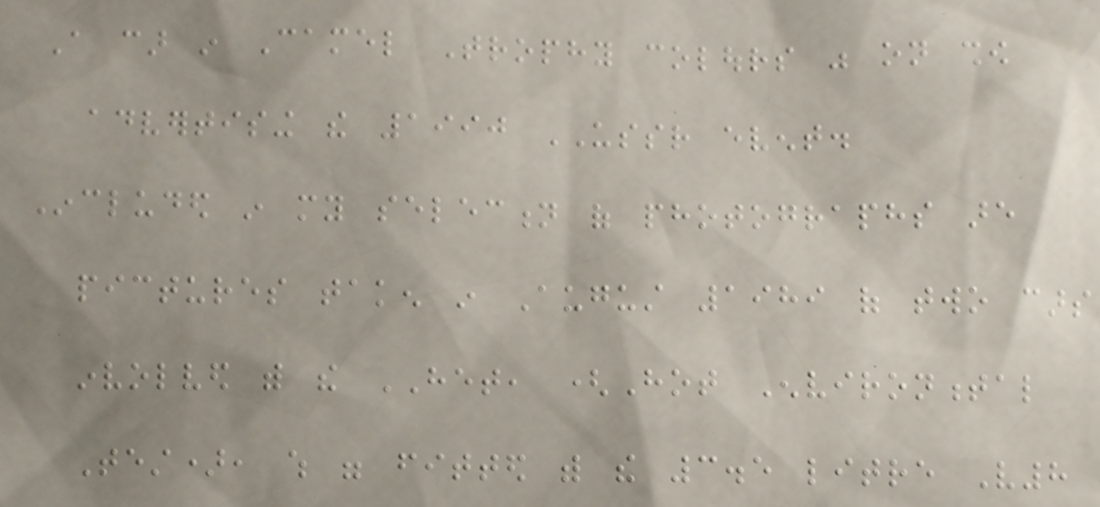A car in Camel Trophy colours was on show
advertising the 1990 USSR event.
Included in my selection of photographs are
pictures taken in August 1989 of two cars
involved with the HET, (Hot Environmental
Test), which were fitted with the 3.5 litre V8
